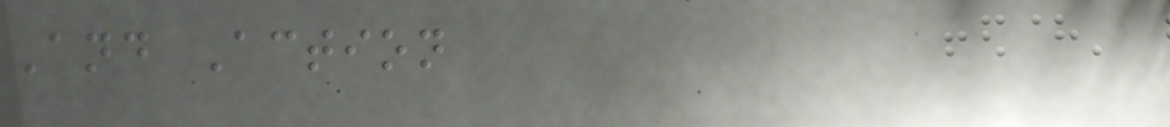And Action
